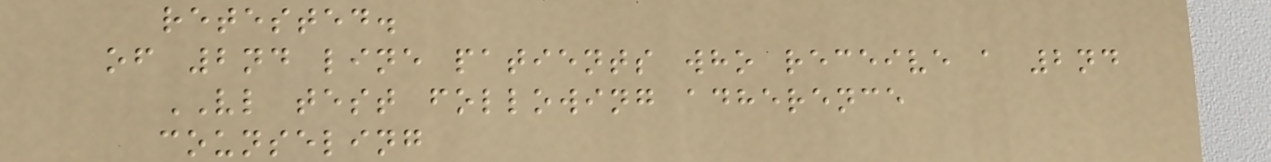retested.
of 2nd line patients who receive a 2nd
VL test following adherence
counseling
